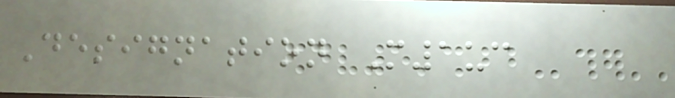Designation M1uc
